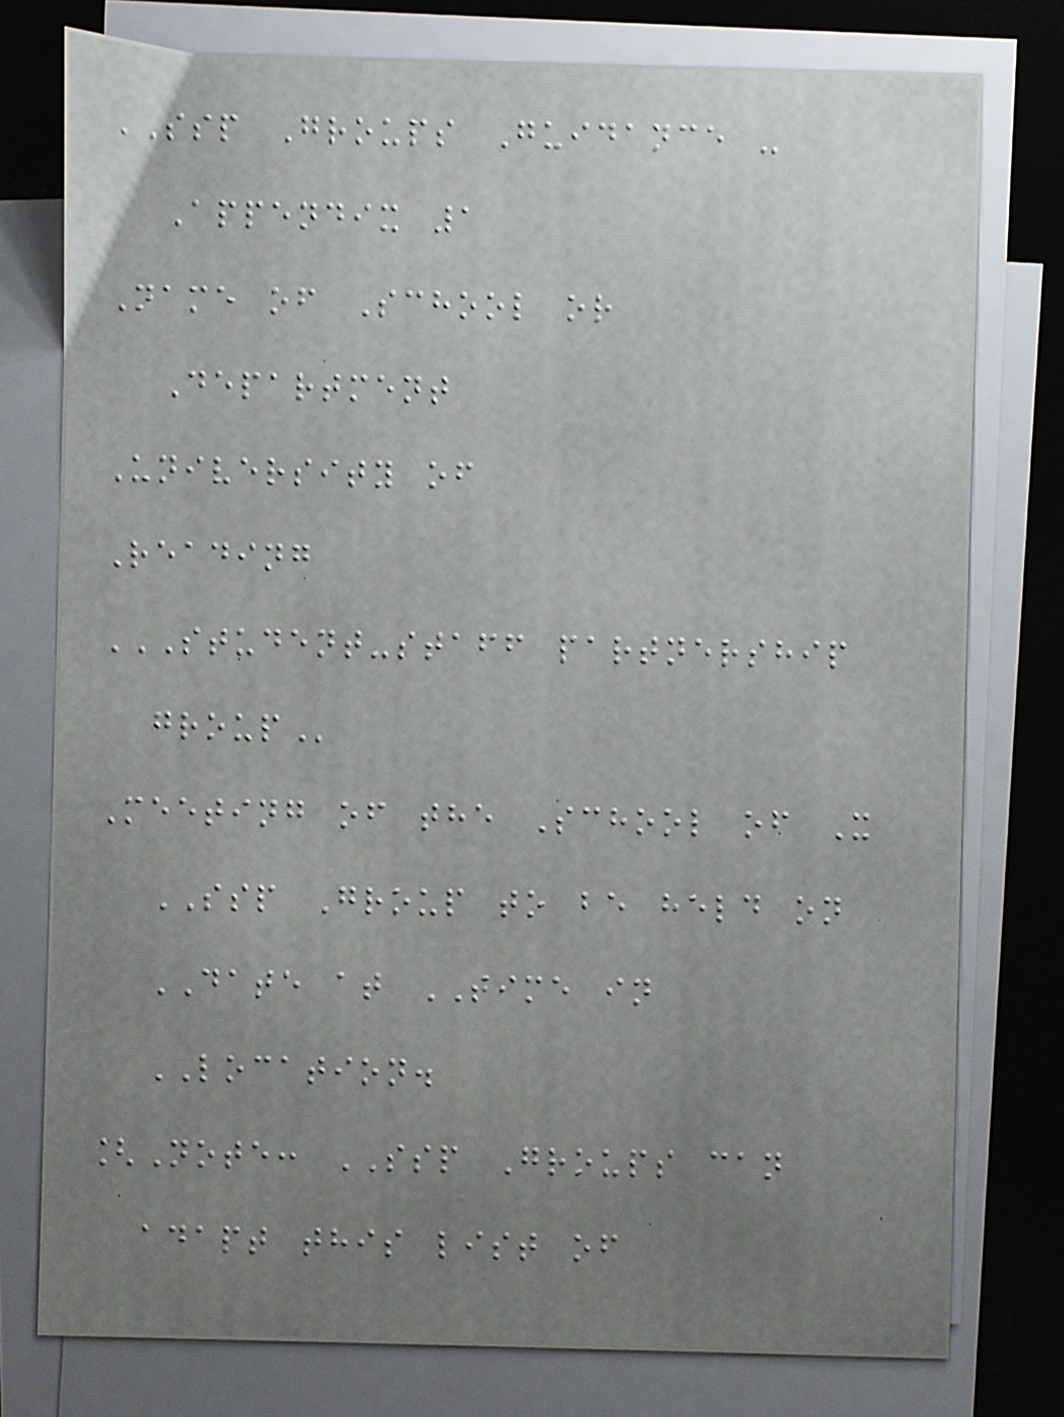SSP Groups Guidance -
Appendix 1
Name of School or
Department
University of
Reading
STUDENT-STAFF PARTNERSHIP
GROUP
Meeting of the School of X
SSP Group to be held on
DATE at TIME in
LOCATION.
[Note: SSP Groups can
adapt this list of
